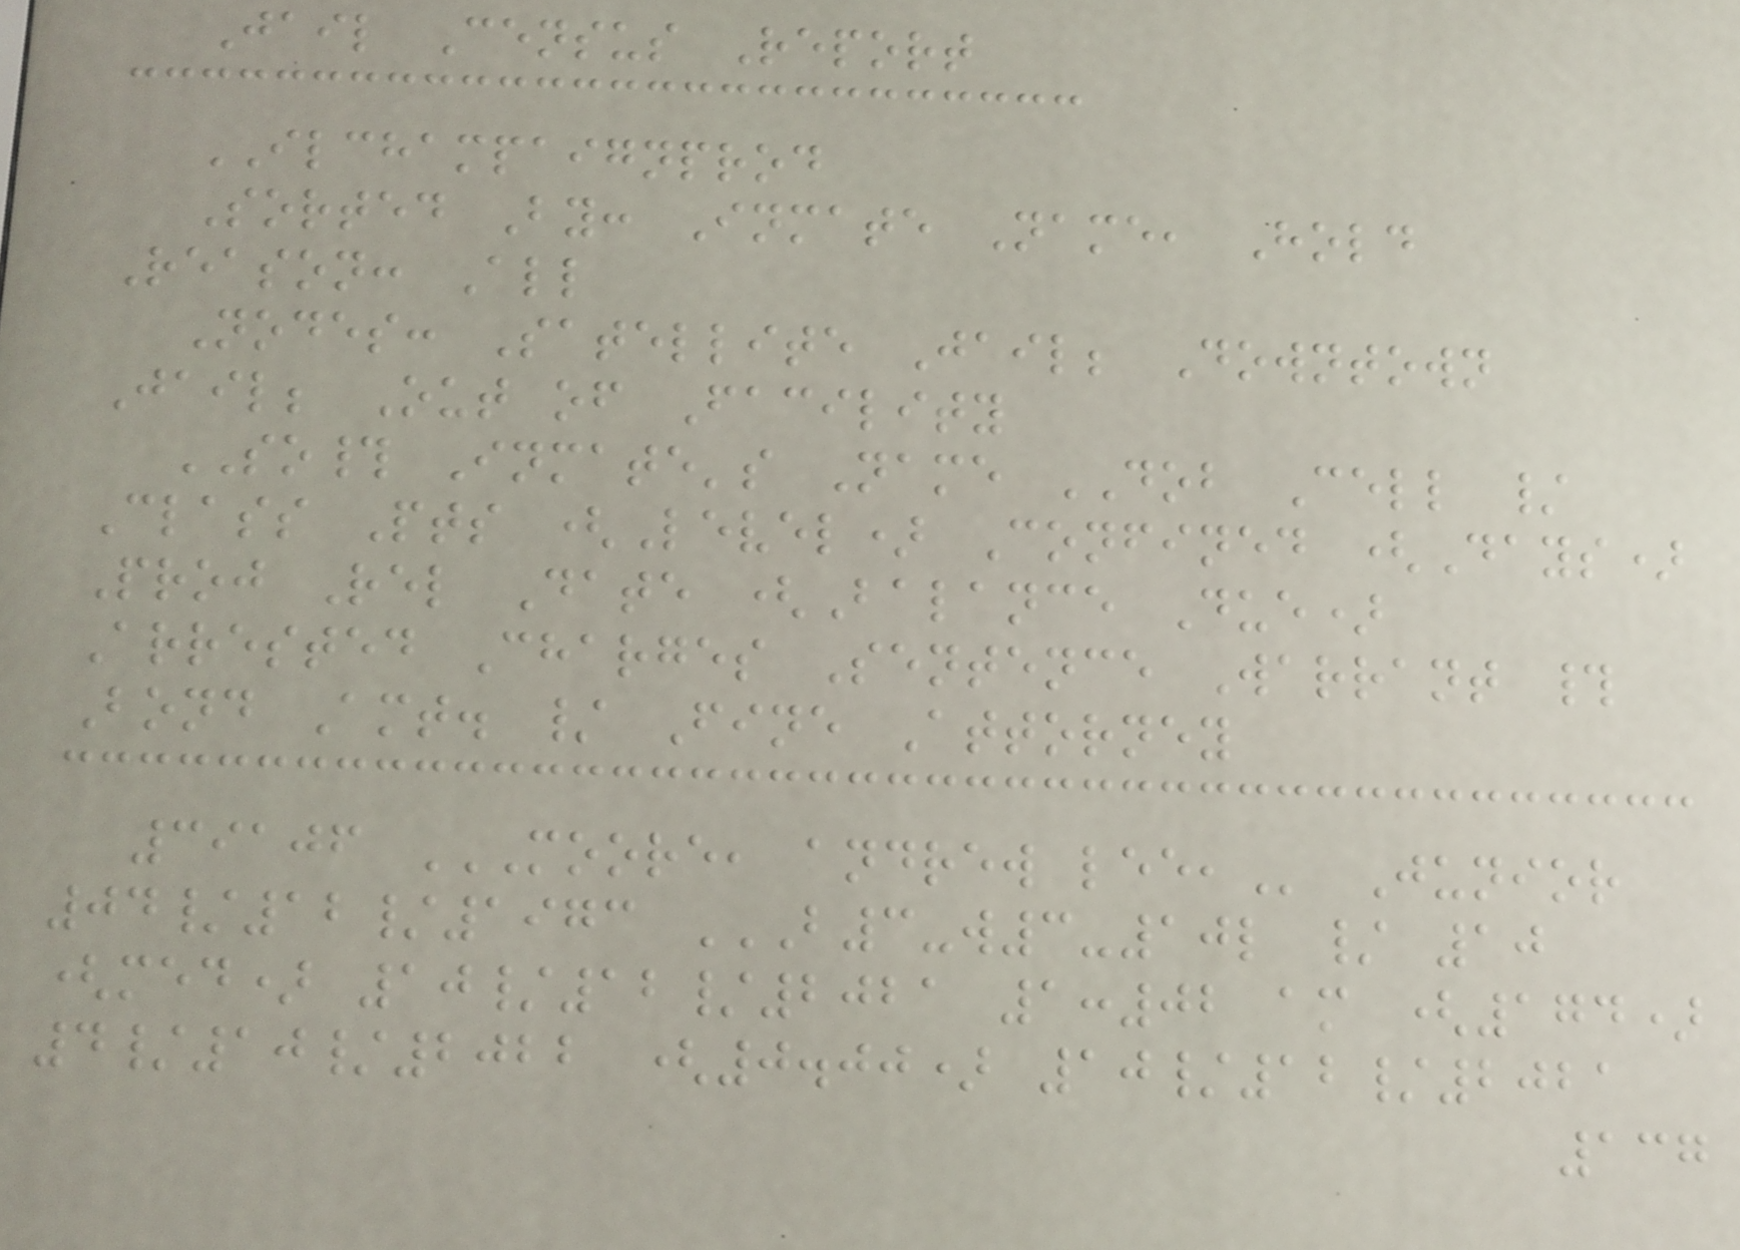Jail Census Report
ILCHAMPAIGNPROD
Sorted By: Inmate Name, Hold
Reason: All
Nodes: Satellite Jail; Downtown
Jail; Out of Facility
SO# Inmate's Name DOB Cell /
Class Pts (Level) Confined (Days)
Proj Rel Date (Balance Due)
Arrested Charges Sentence Warrant #
Bond Amt. / Fine Attorney
39106 MOORE, ANDREW LEE, Junior
04/12/1973 B3-W3-10L / 10
(MED) 10/12/2021 1:02 AM (174)
4/10/2022 (0.00) 10/12/2021
137
